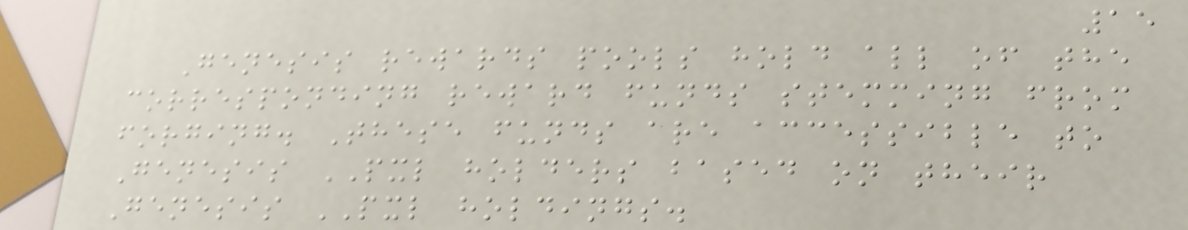15
Genesis rewards pools hold all of the
corresponding reward funds stemming from
forging. These funds are accessible to
Genesis PXL holders based on their
Genesis PXL holdings.
